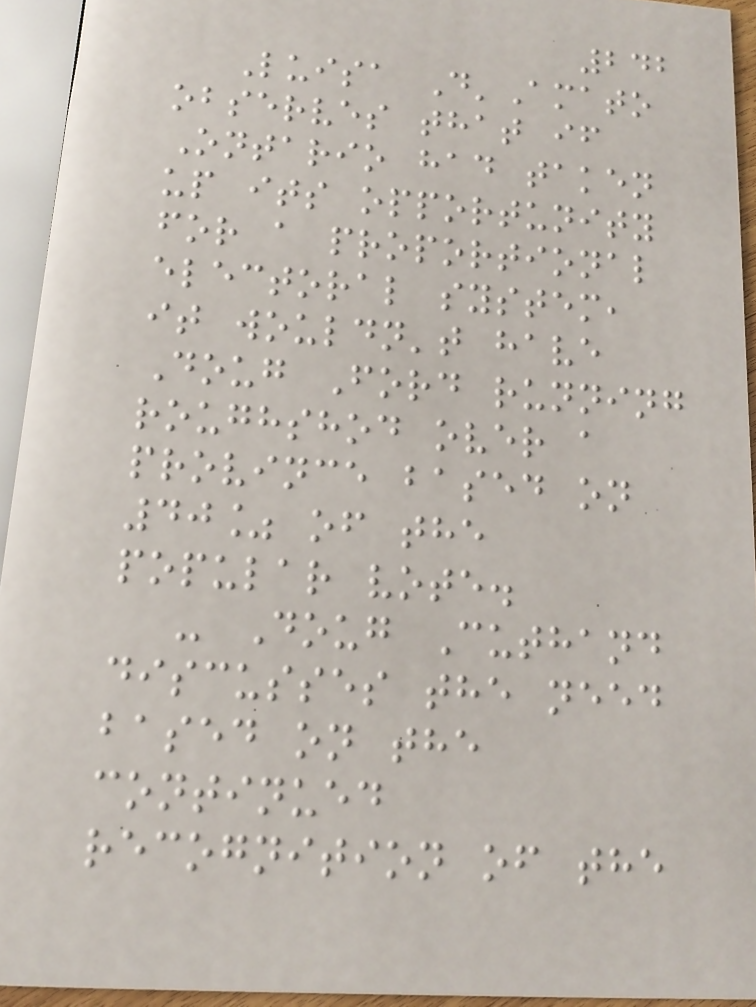242
Luisa D'Amato
observes that if
Ontario had taken
up its opportunity
for a proportional
electoral system,
it wouldn't have
Doug Ford running
roughshod over a
province based on
40% of the
popular vote.
- Doug Cuthand
discusses the need
based on the
continued
recognition of the
